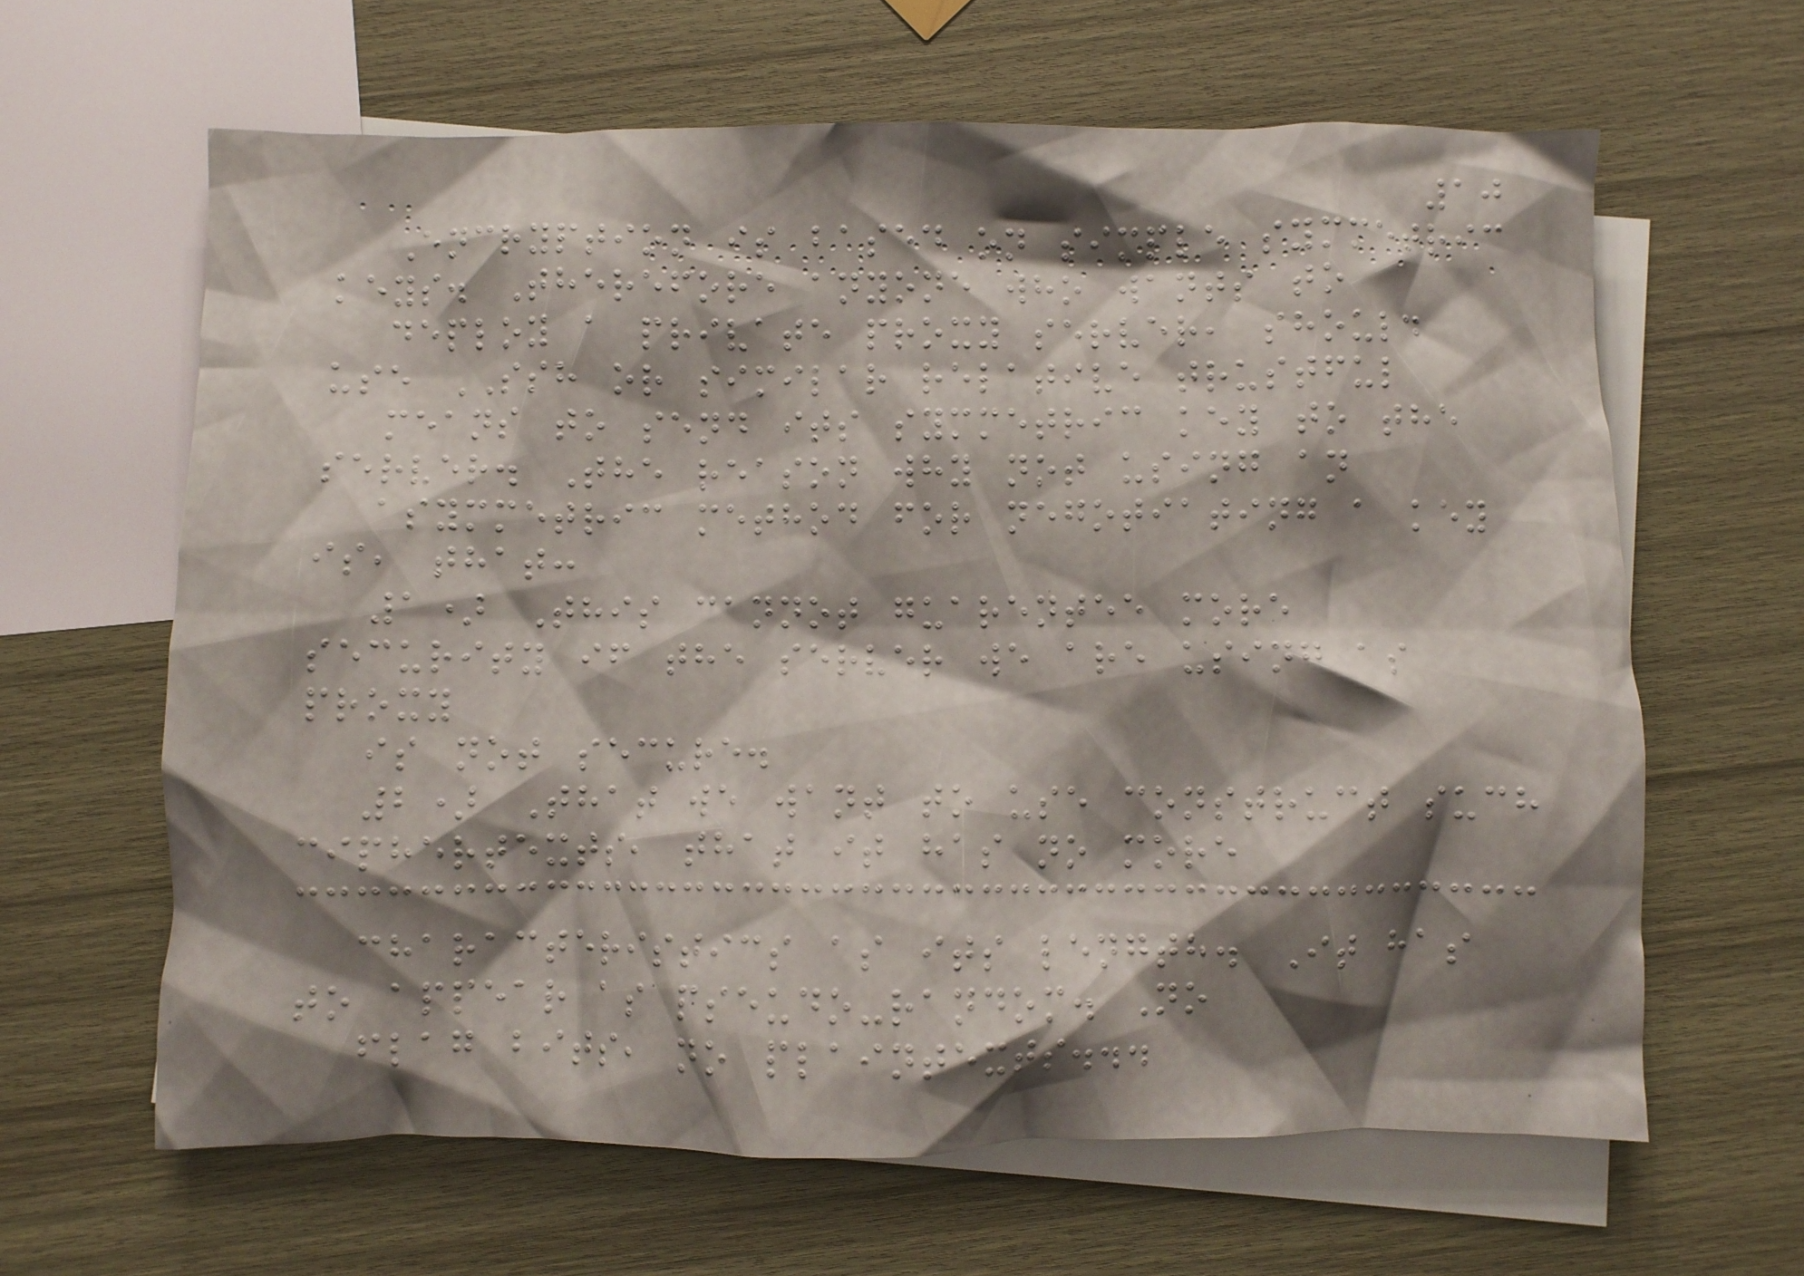10
Encryption is based on simple symmetric
keys. Therefore anyone who wants to
deploy a private proxy server, should
use SSH or similar relative trustful
means to send its symmetric key to the
server. The reason why not using an
asymmetric method for negotiating a key
is, that:
1) This cannot guarentee more
security if the server we are using as
proxy
is not secure.
2) That we want to use construct such
ciphertexts, that it has no more
characteristics as its length. It has
to appear as pseudo-random. No
flag bits, no plaintexts...
